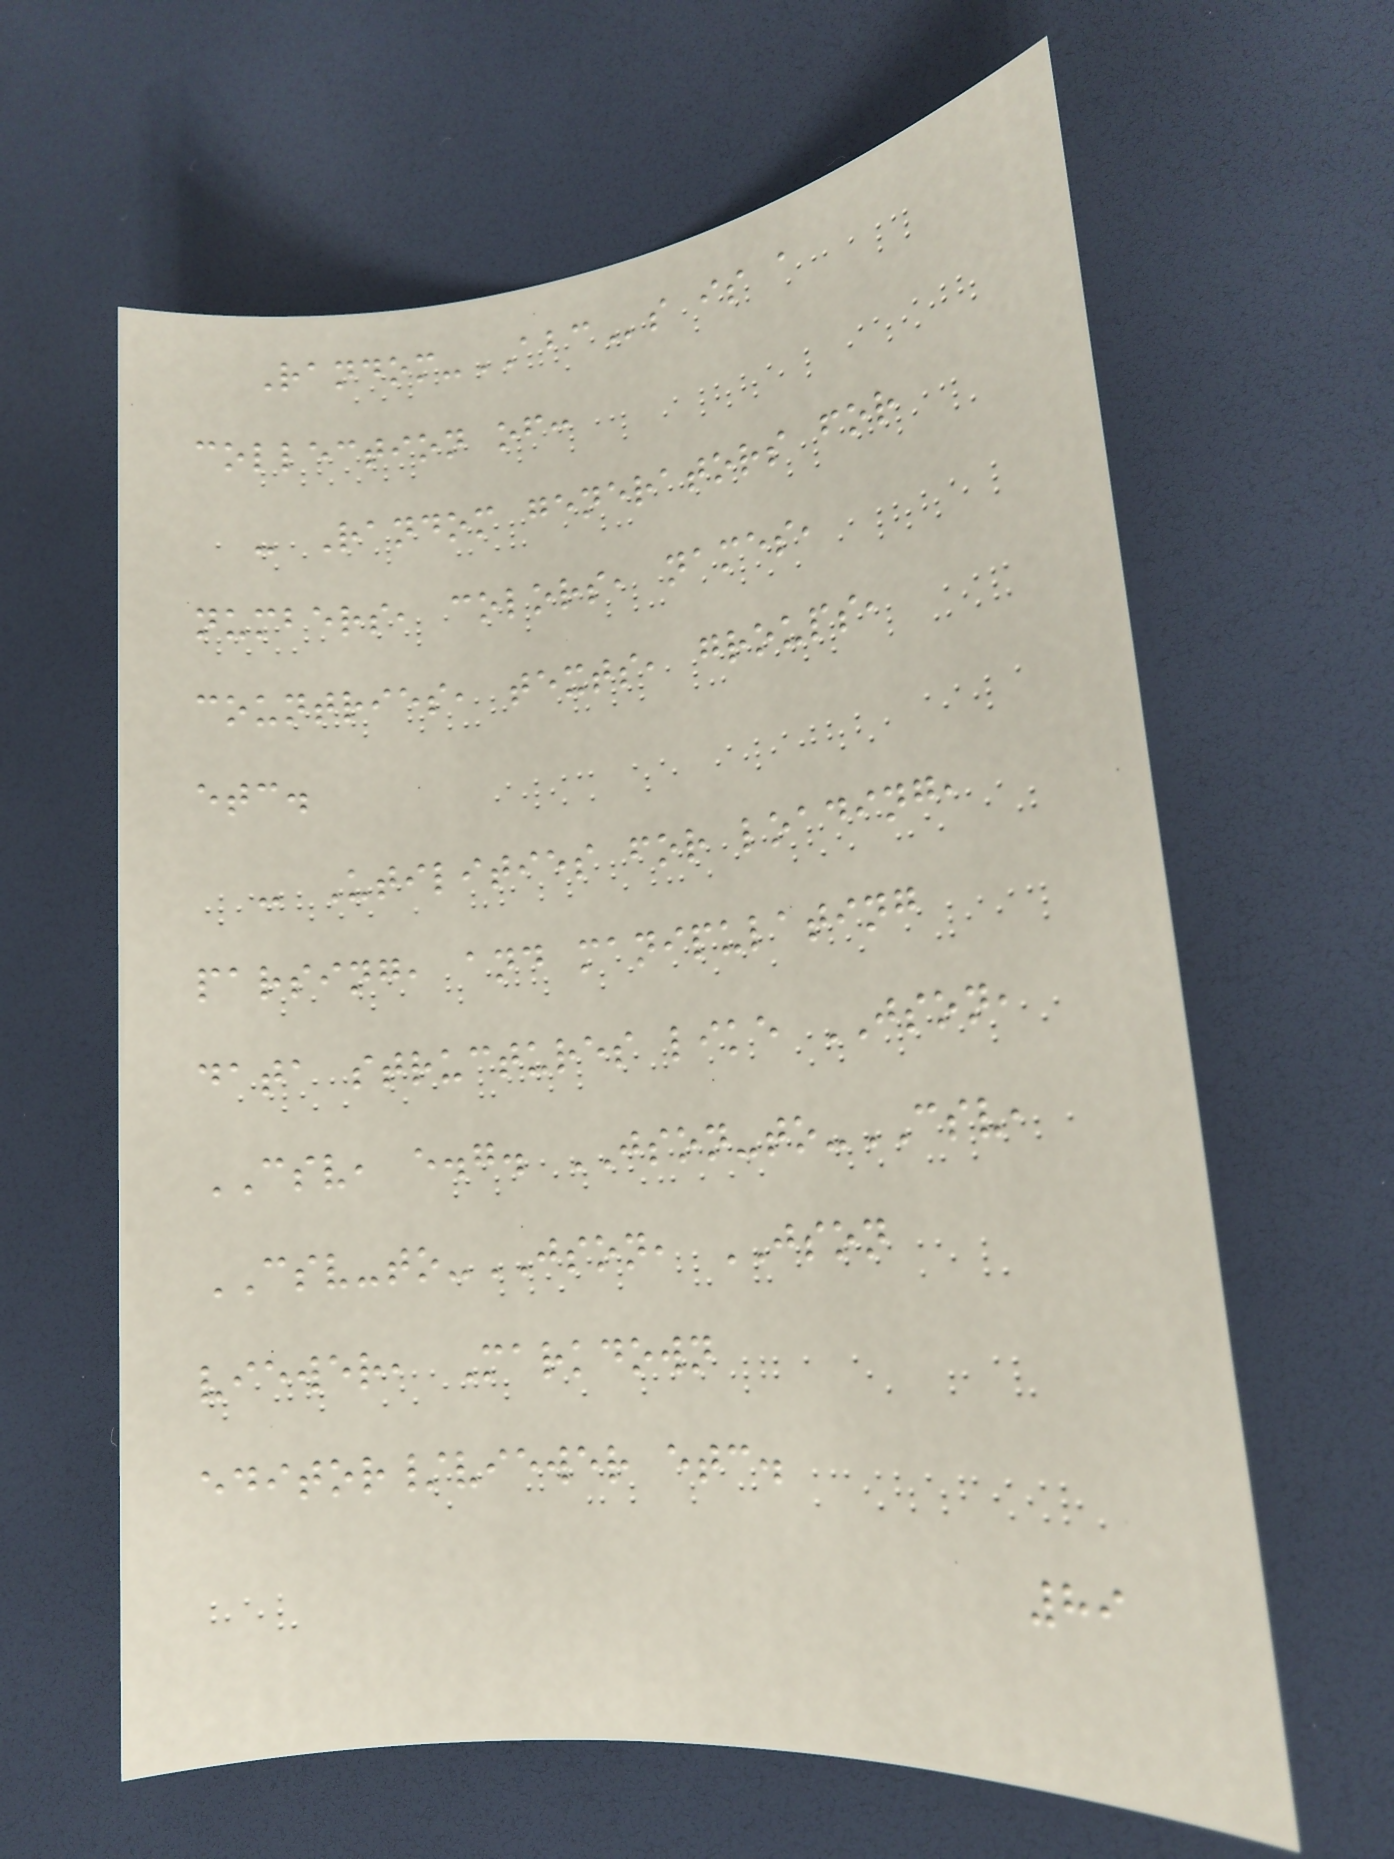Random-ABCs is a
collection of:
- Random generators for
numbers, colors, names,
countries, texts, groups,
etc.
- Utilities for loading,
parsing, and manipulating
data structures like JSON,
CSV, e.g. JSON-to-CSV,
CSV-to-JSON, JSON
viewer, Markdown
editor/viewer etc.
89
